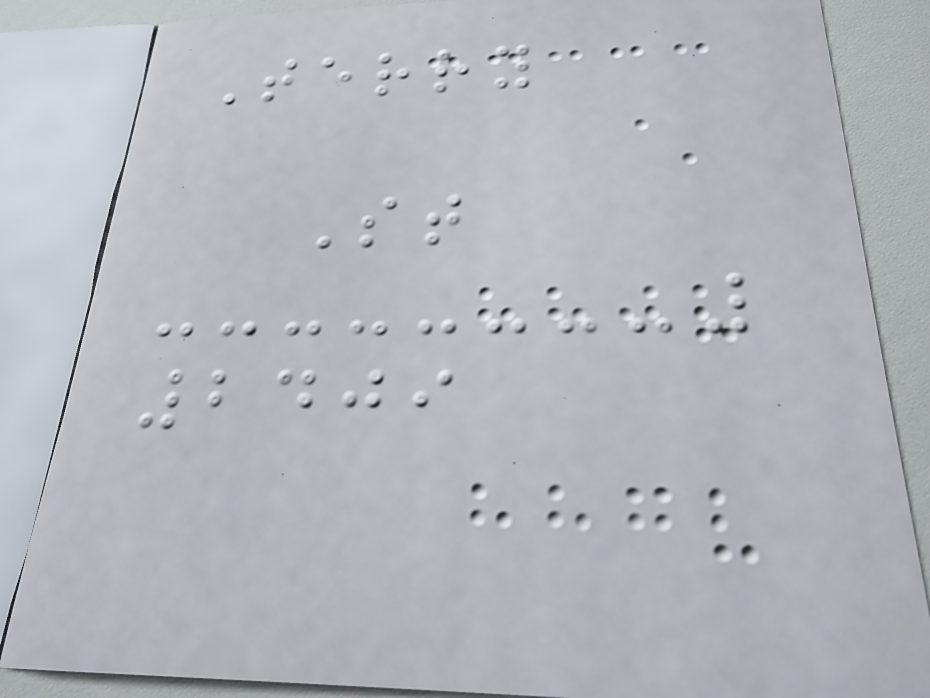Terry
St
2409
